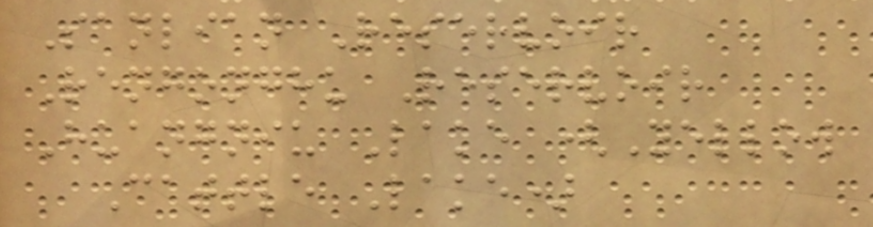Sanlian Reservoir
Rengonghu Reservoir
Huangniu Lake (Yellow
Cattle Lake)
